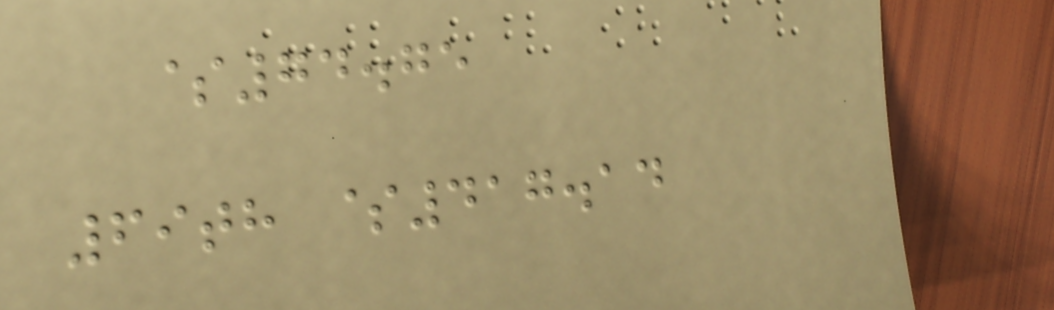$74.75
69th $417.14
